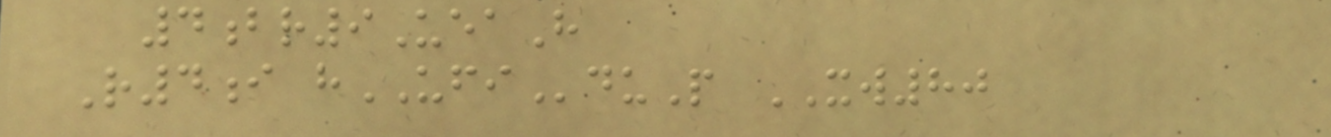4br9UeaH
R4i hUFIduP XW80
